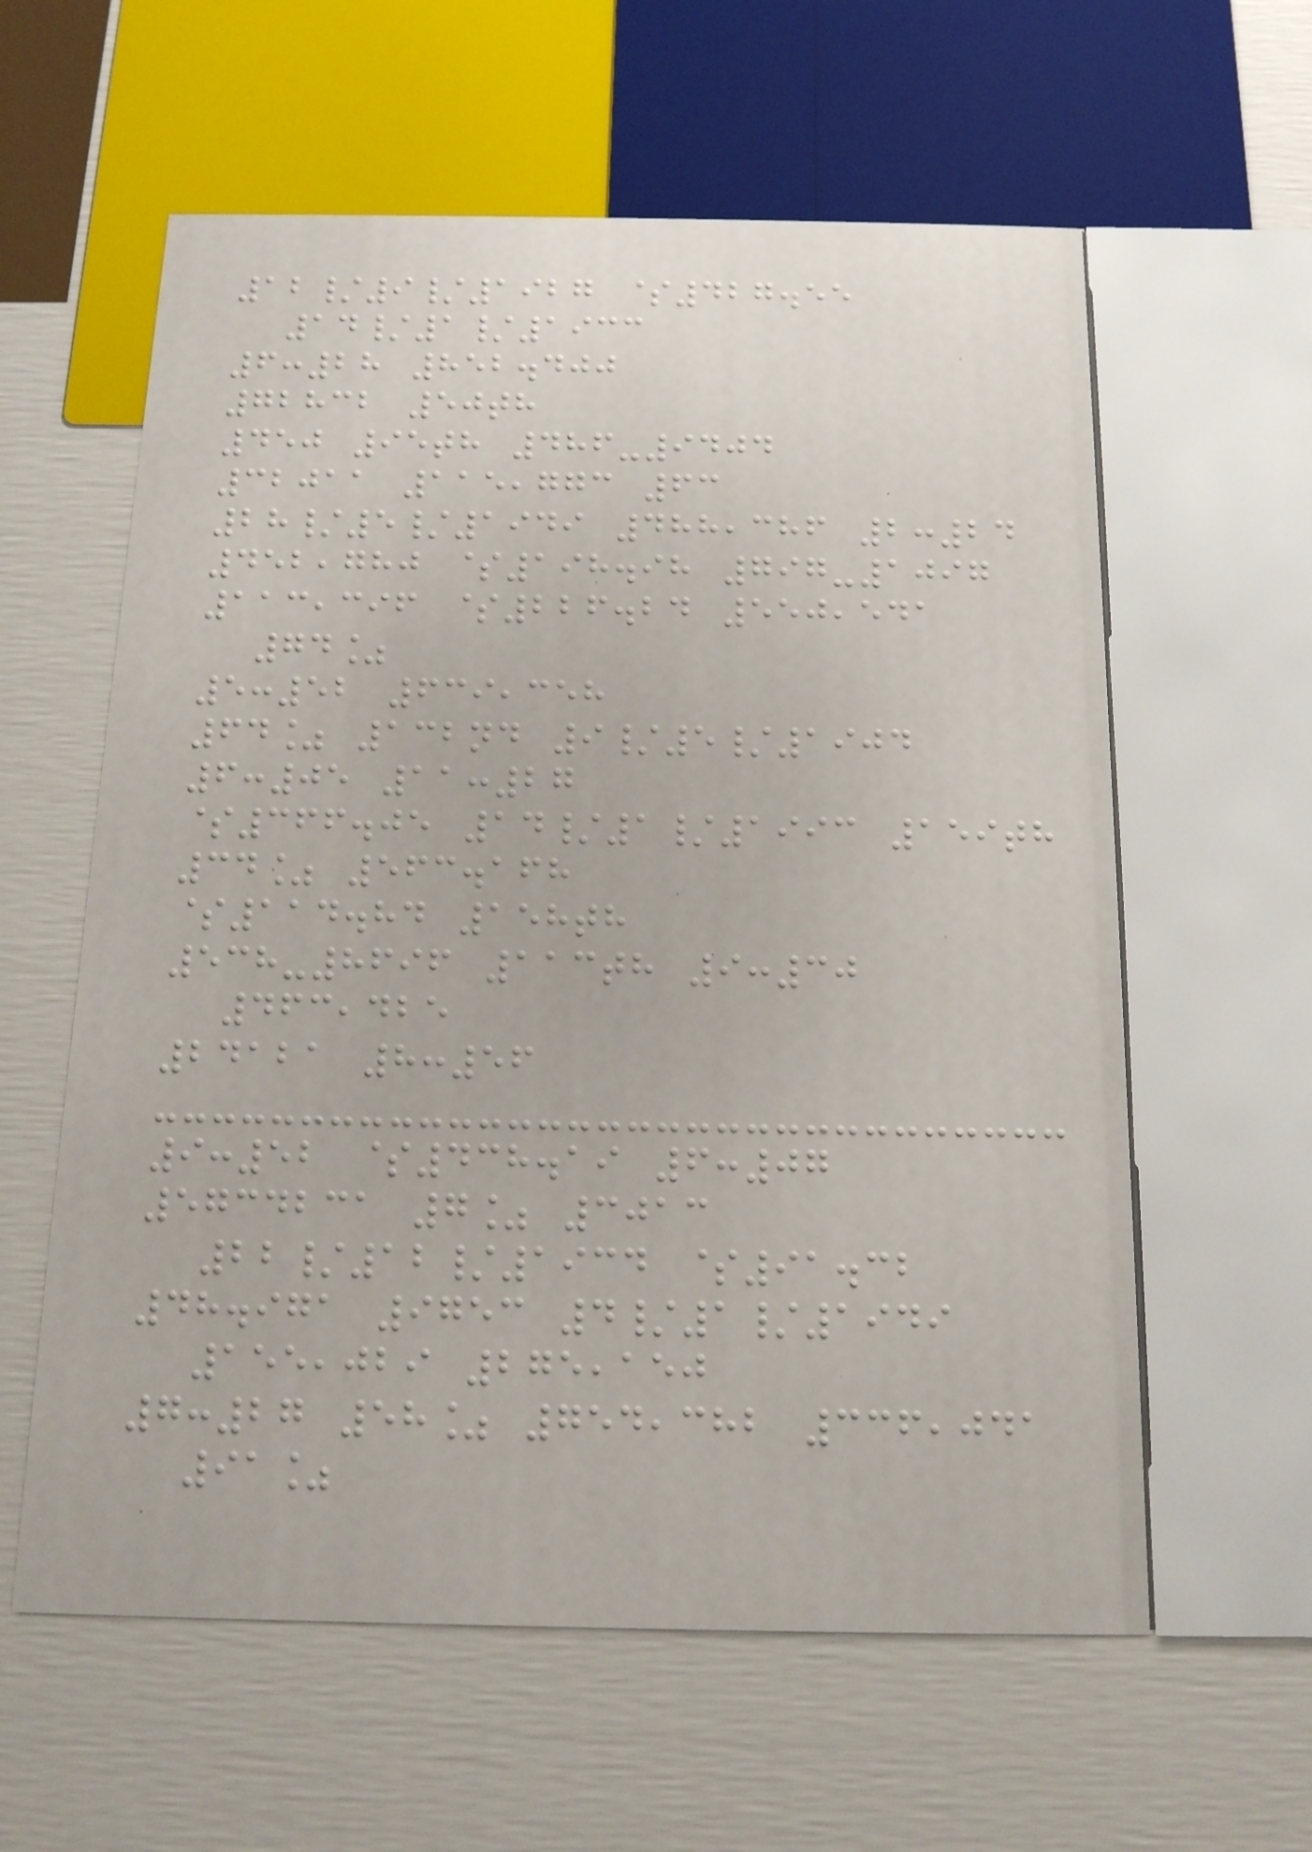12/9/1927 $427.55
14/1/1933
6:28 852.400
72832 50th
450 95th 486-9404
32011 115,773 63
28/5/1949 488,386 2:24
452,780 $198.98 797-1097
113,396 $226.24 550,541
74%
5:52 639,358
64% 132nd 9/5/1904
6:05 11:27
$366.05 14/1/1993 159th
34% 563.168
$114.84 158th
538-8696 113th 9:30
463,425
24121 8:56
9:52 $438.19 6:07
5734231 7% 3013
22/12/1934 $91.32
48.971 9753 4/1/1949
155,029 275,150
7:27 58% 754,382 336,041
91%
